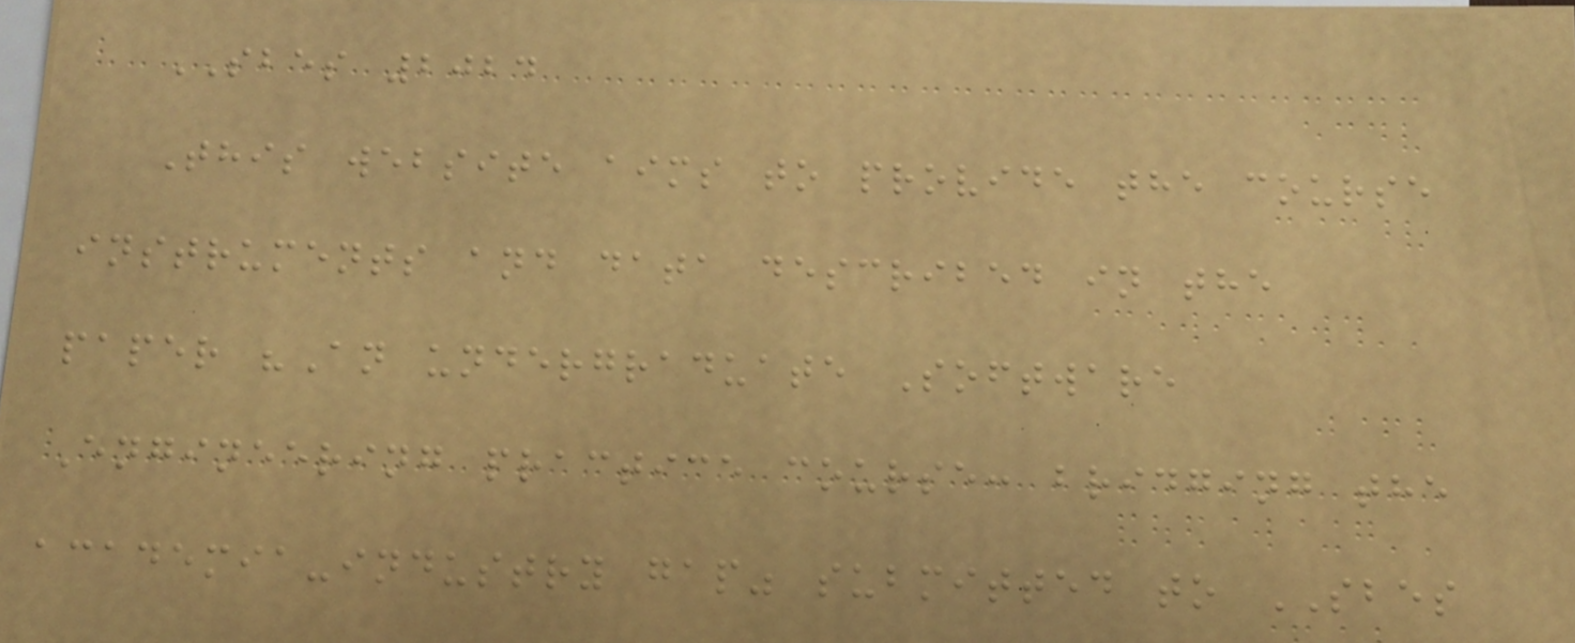SBES 2024
This website aims to provide the course
instruments and data described in the
paper "An undergraduate Software
Engineering practice course: bridging the
academia-industry gap" submitted to SBES
